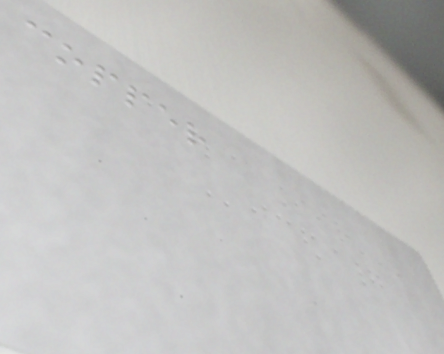copper
